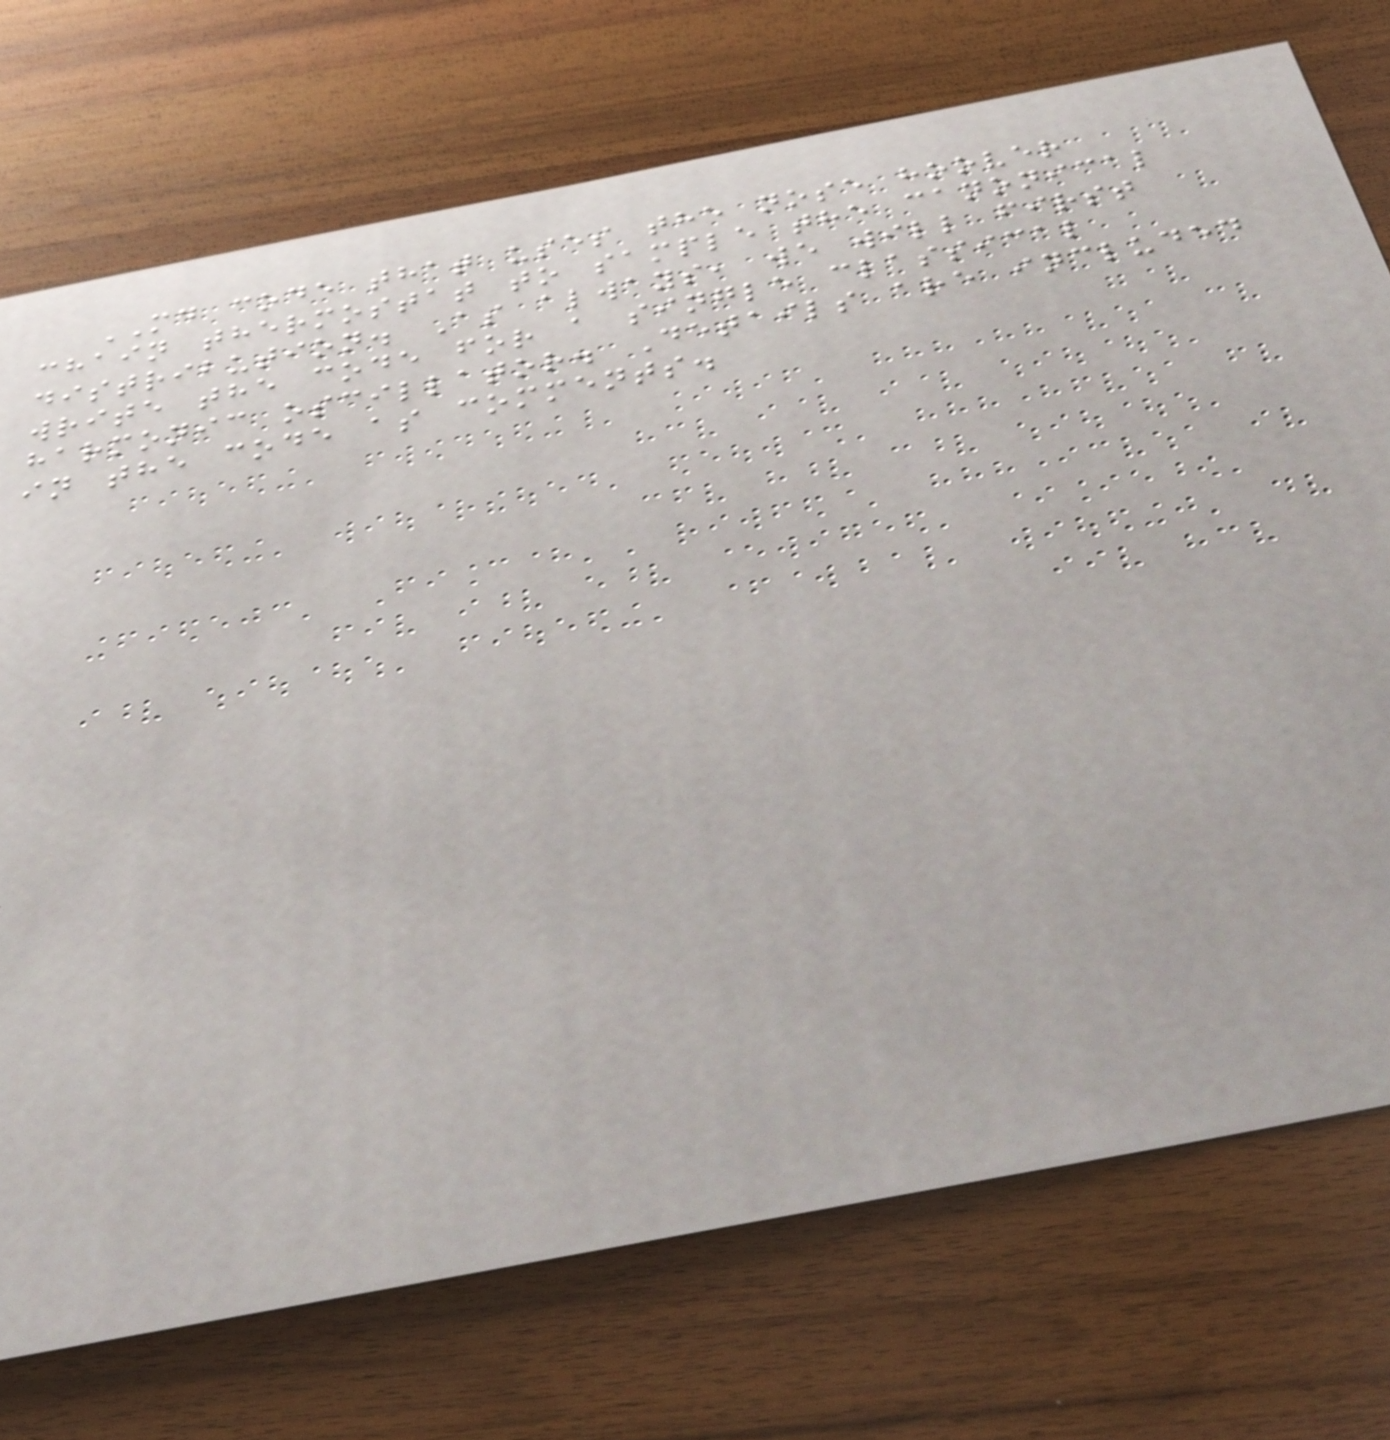MD code that uses the nose hoover
chain thermostat to sample the canonical
distribution. As always, we will first
write the code for a single classical
harmonic oscillator. Details are included
in the code as comments.
